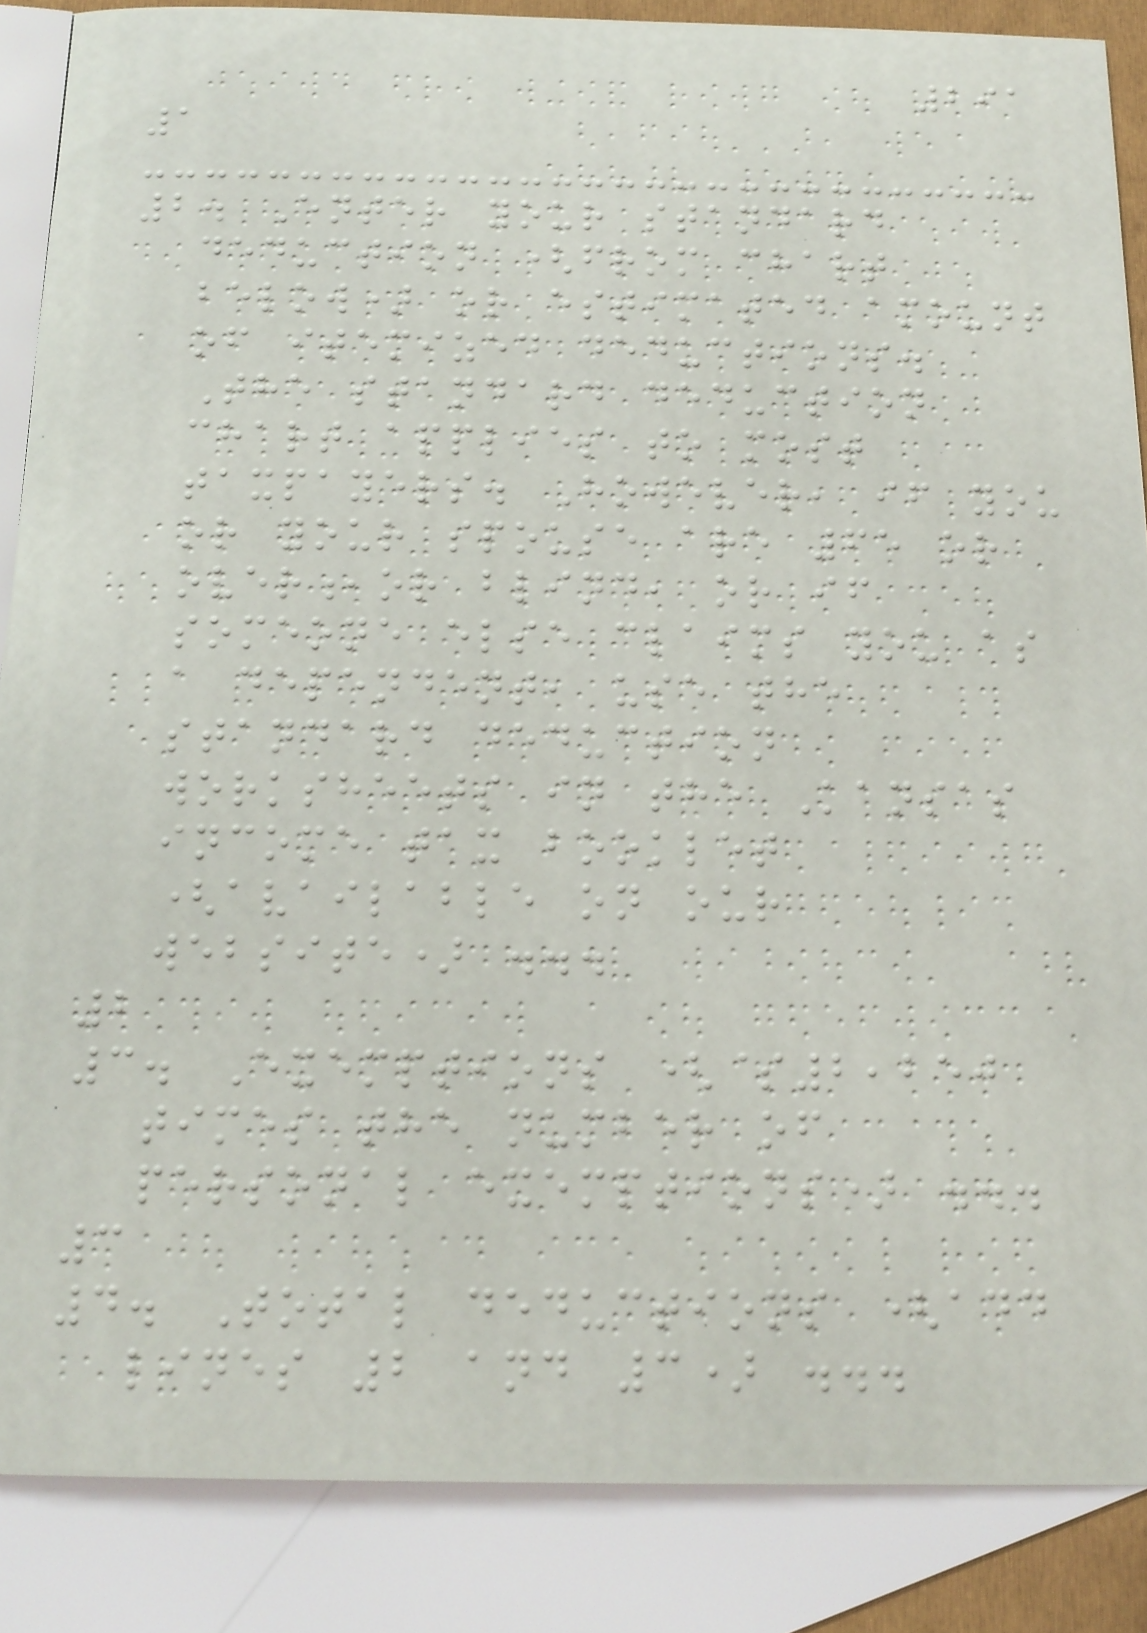291
1
2. Enter your standard
deduction (from chart
below) or estimated amount
of itemized deductions.
The standard deduction
chart applies to most
taxpayers. However, if you
or your spouse are 65 or
over,or blind, or if
someone else claims you as
a dependent, use the
standard deduction
worksheets in the Kansas
income tax booklet
(available on our
website) ...
2
3. Exemptions ($2,250
times the number of
personal exemptions) ...
3
4. Total deductions (add
lines 2 and 3) ...
